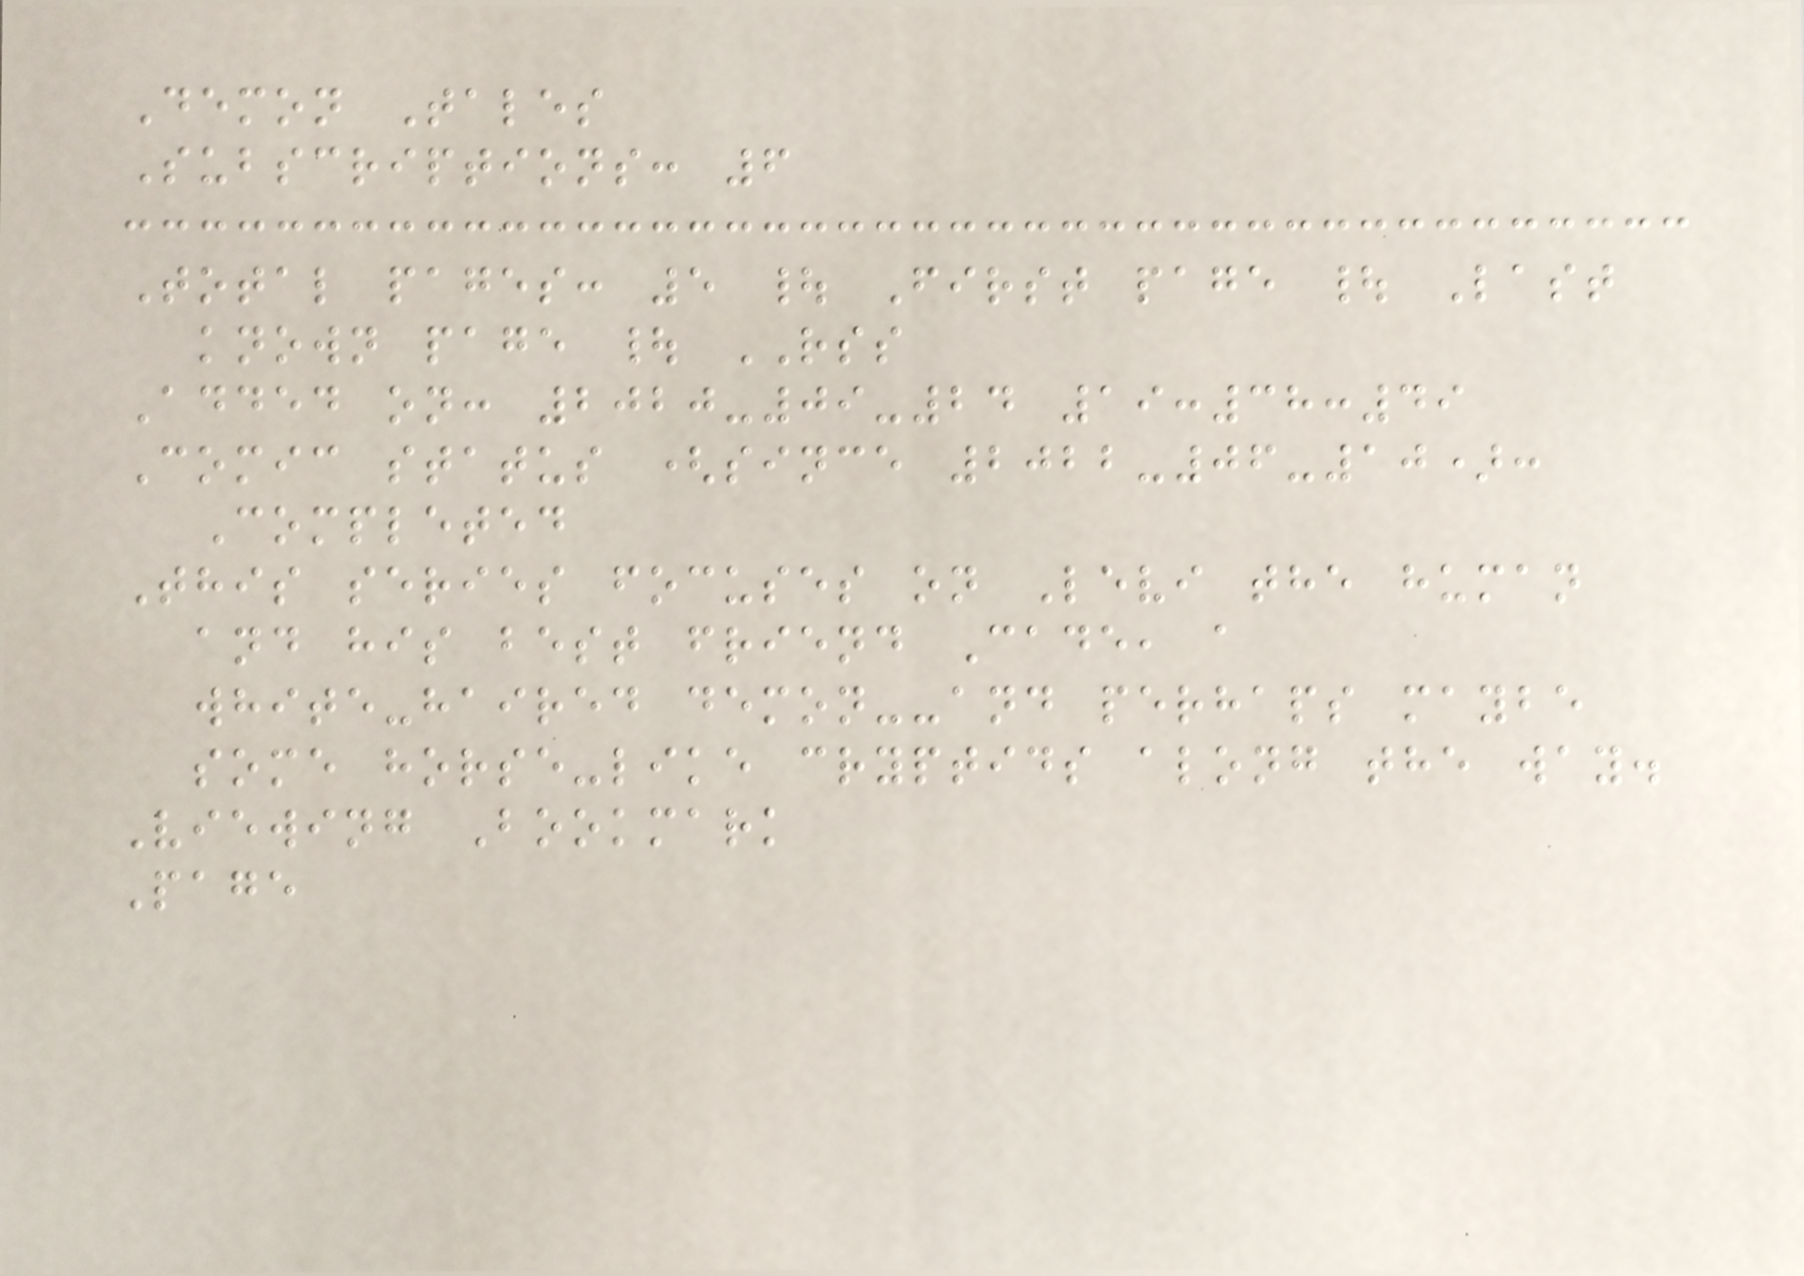Demon Tales
Subscriptions: 6
Total pages: 5 | First page | Last
known page | RSS
Added on: 2020-09-24 19:38:49
Comic status (since 2022-06-10):
Completed
This series focuses on Levi the human
and his best friend Cade, a
white-haired demon--and perhaps maybe
some horse-like cryptids along the way.
Viewing Bookmark
Page
